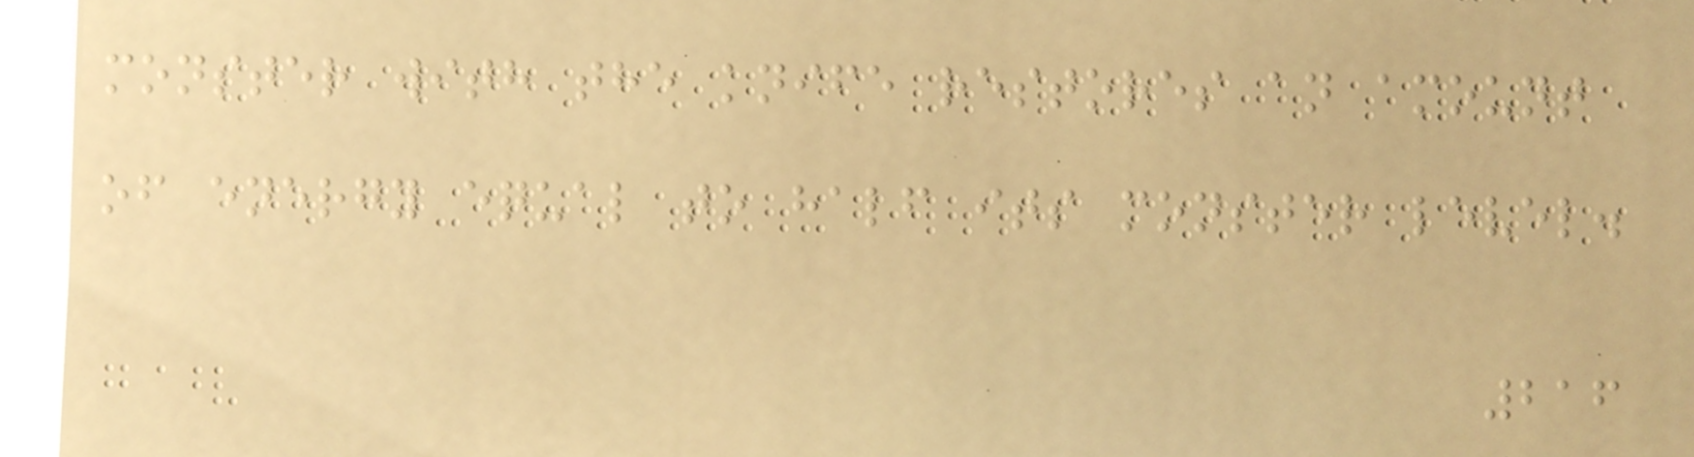monster with the knife restores an amount
of energy equal to half its monster level.
216
